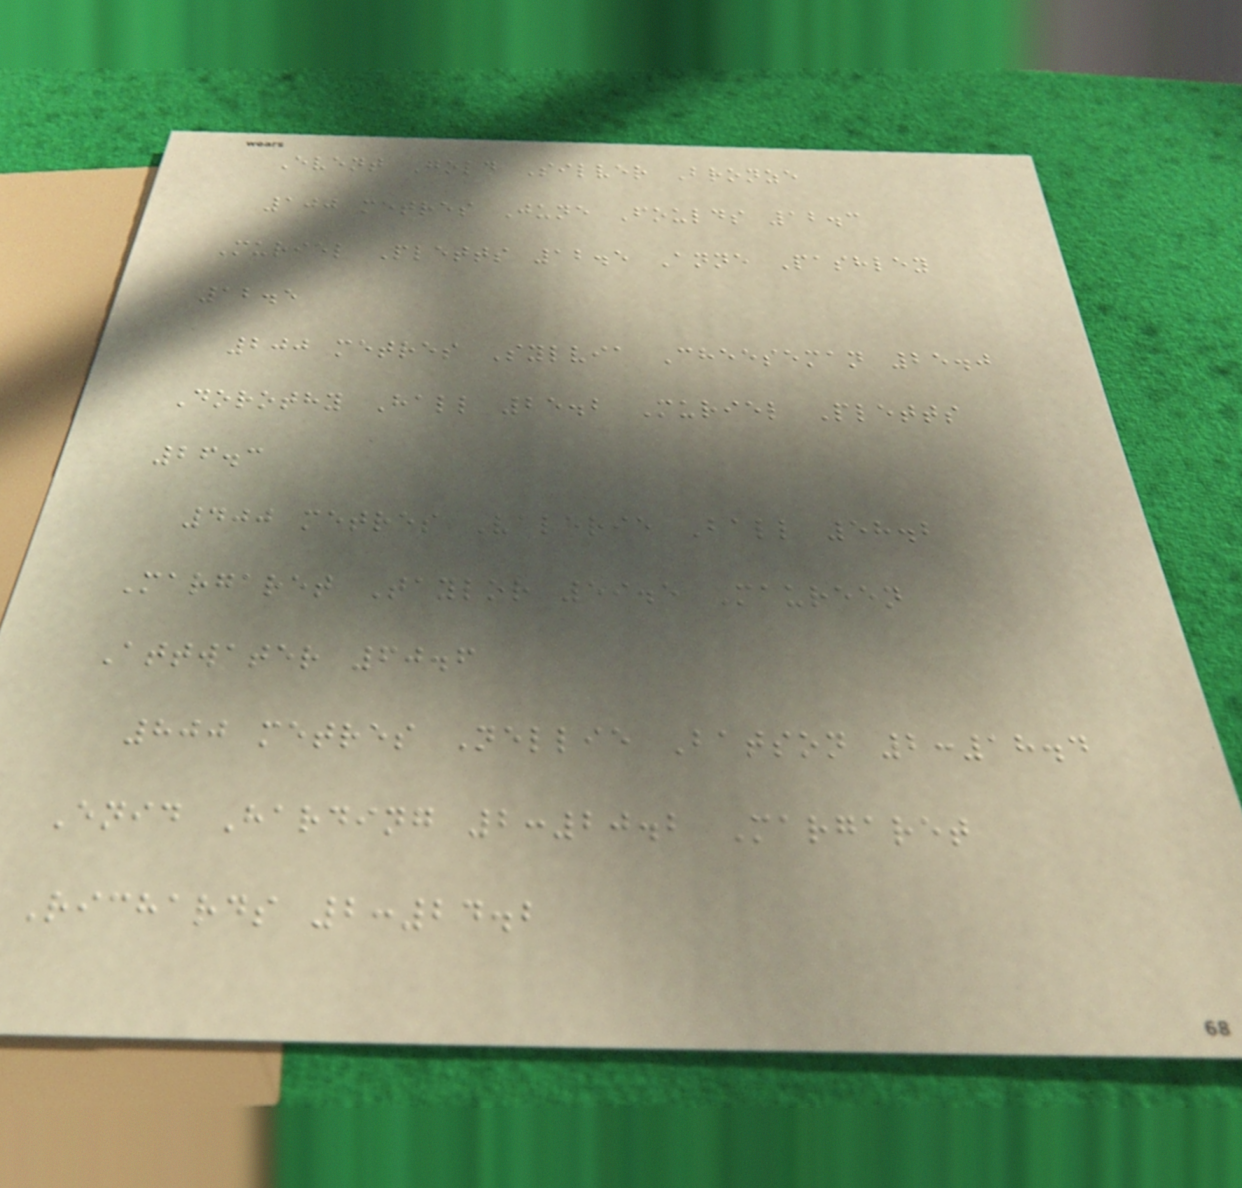Event Gold Silver Bronze
100 metres June Foulds 12.3
Muriel Pletts 12.5 Anne Pashley
12.5
200 metres Sylvia Cheeseman 25.0
Dorothy Hall 25.2 Muriel Pletts
26.3
400 metres Valerie Ball 58.2
Margaret Taylor 59.5 Maureen
Attwater 60.6
800 metres Nellie Batson 2:18.4
Enid Harding 2:20.2 Margaret
Richards 2:24.2
